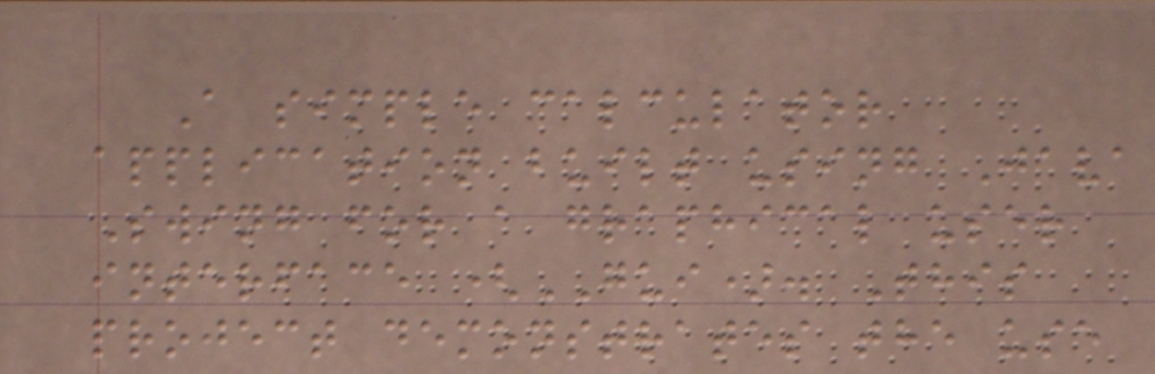A simple calculator
application built using Java
Swing for a graphical user
interface (GUI). This
project demonstrates the use
